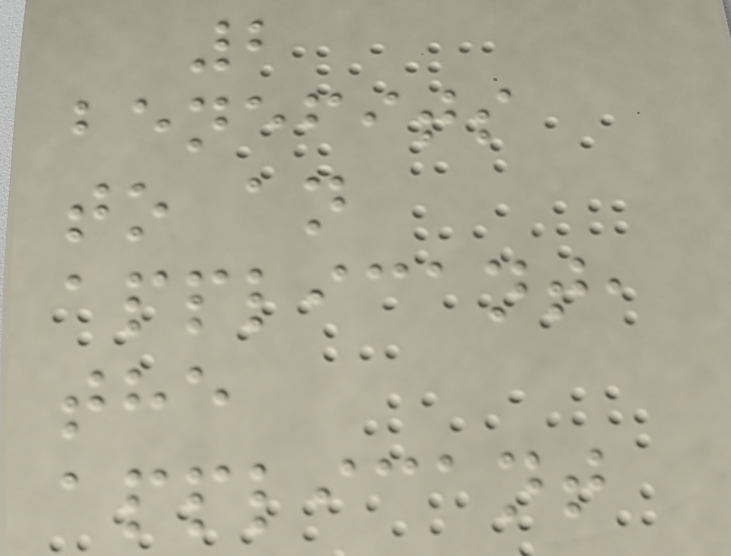2
benefits
to an
applicant,
the
applicant
